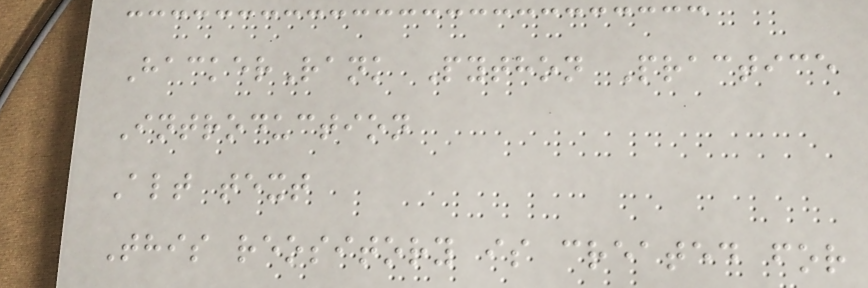HackerRank Python Practice
Introduction
Alt text
This reository is created for
